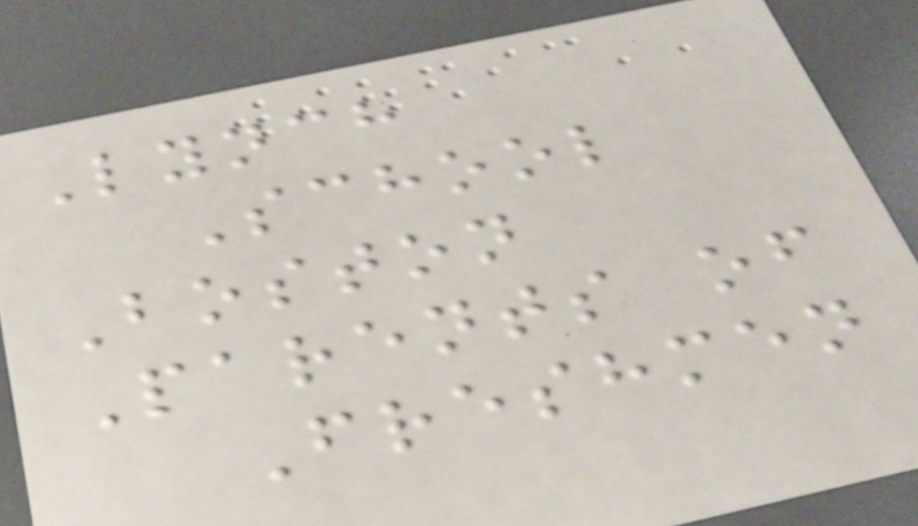Lynch
School
Boston
Parents of
Freshmen
